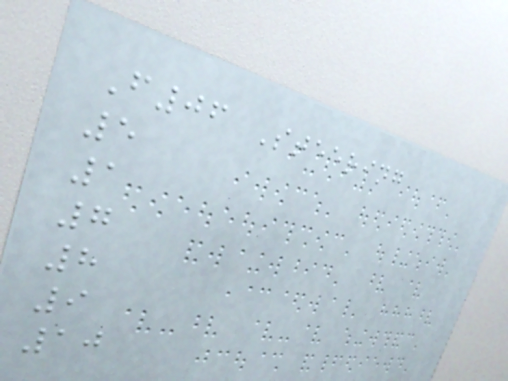F06 Steering
5
1
7
8
9
10
